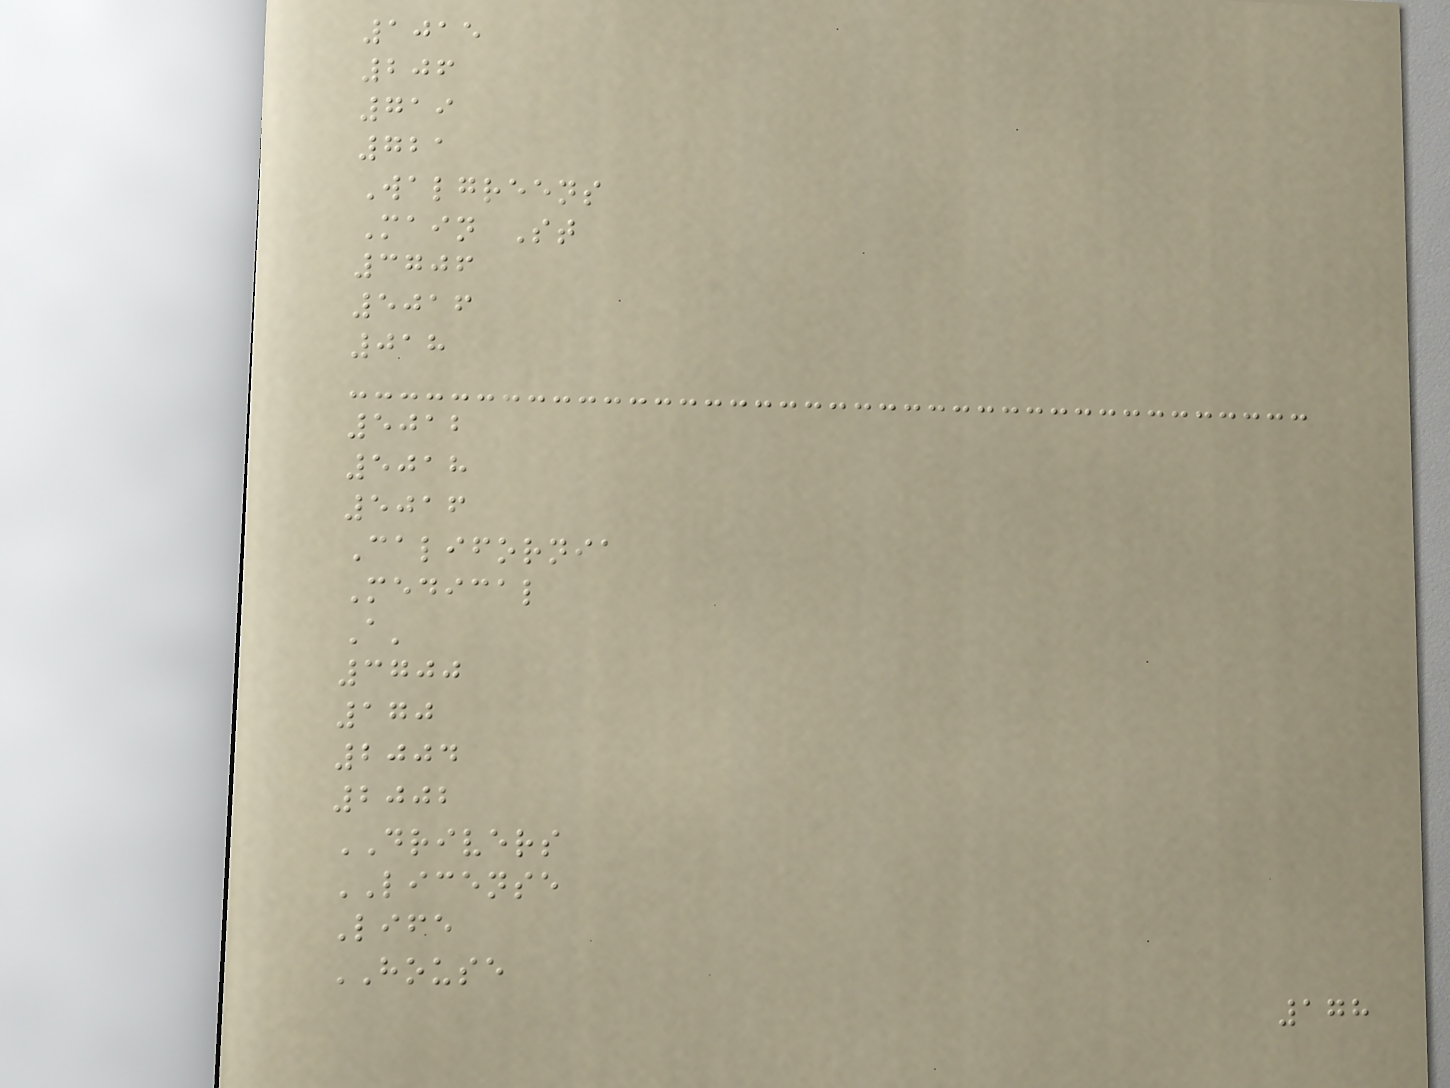1015
206
719
721
Walgreens
Main St
3706
5016
018
5012
5018
5016
California
Medical
A'
3700
170
2004
2002
DRIVERS
LICENSE
Life
HOUSE
178
